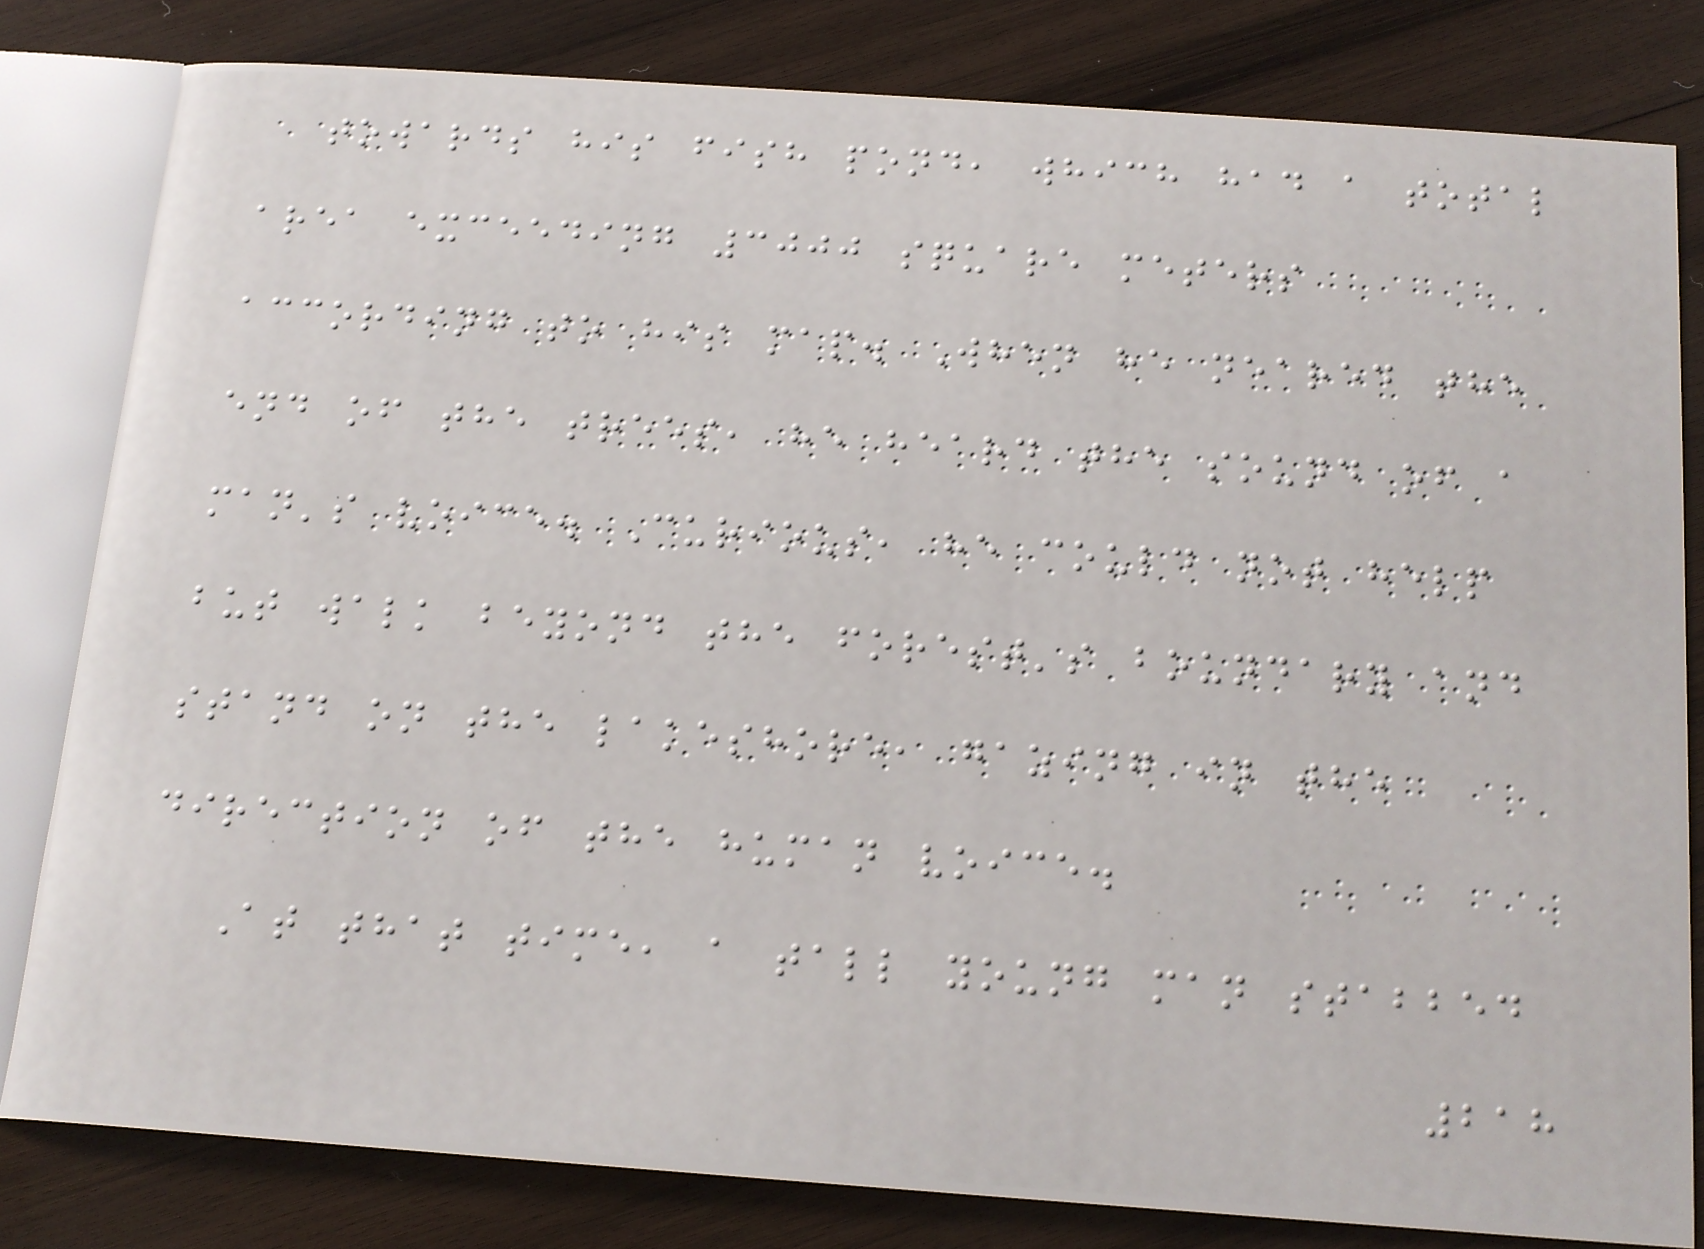towards his fish pond, which had a total
area exceeding 3000 square meters
according to his map. When he neared the
end of the trees, he heard the sound of a
man's voice. Curious, he could not help
but walk beyond the forest's boundary and
stand on the lakeshore, gazing in the
direction of the human voice.
At that time, a tall young man stabbed
218
